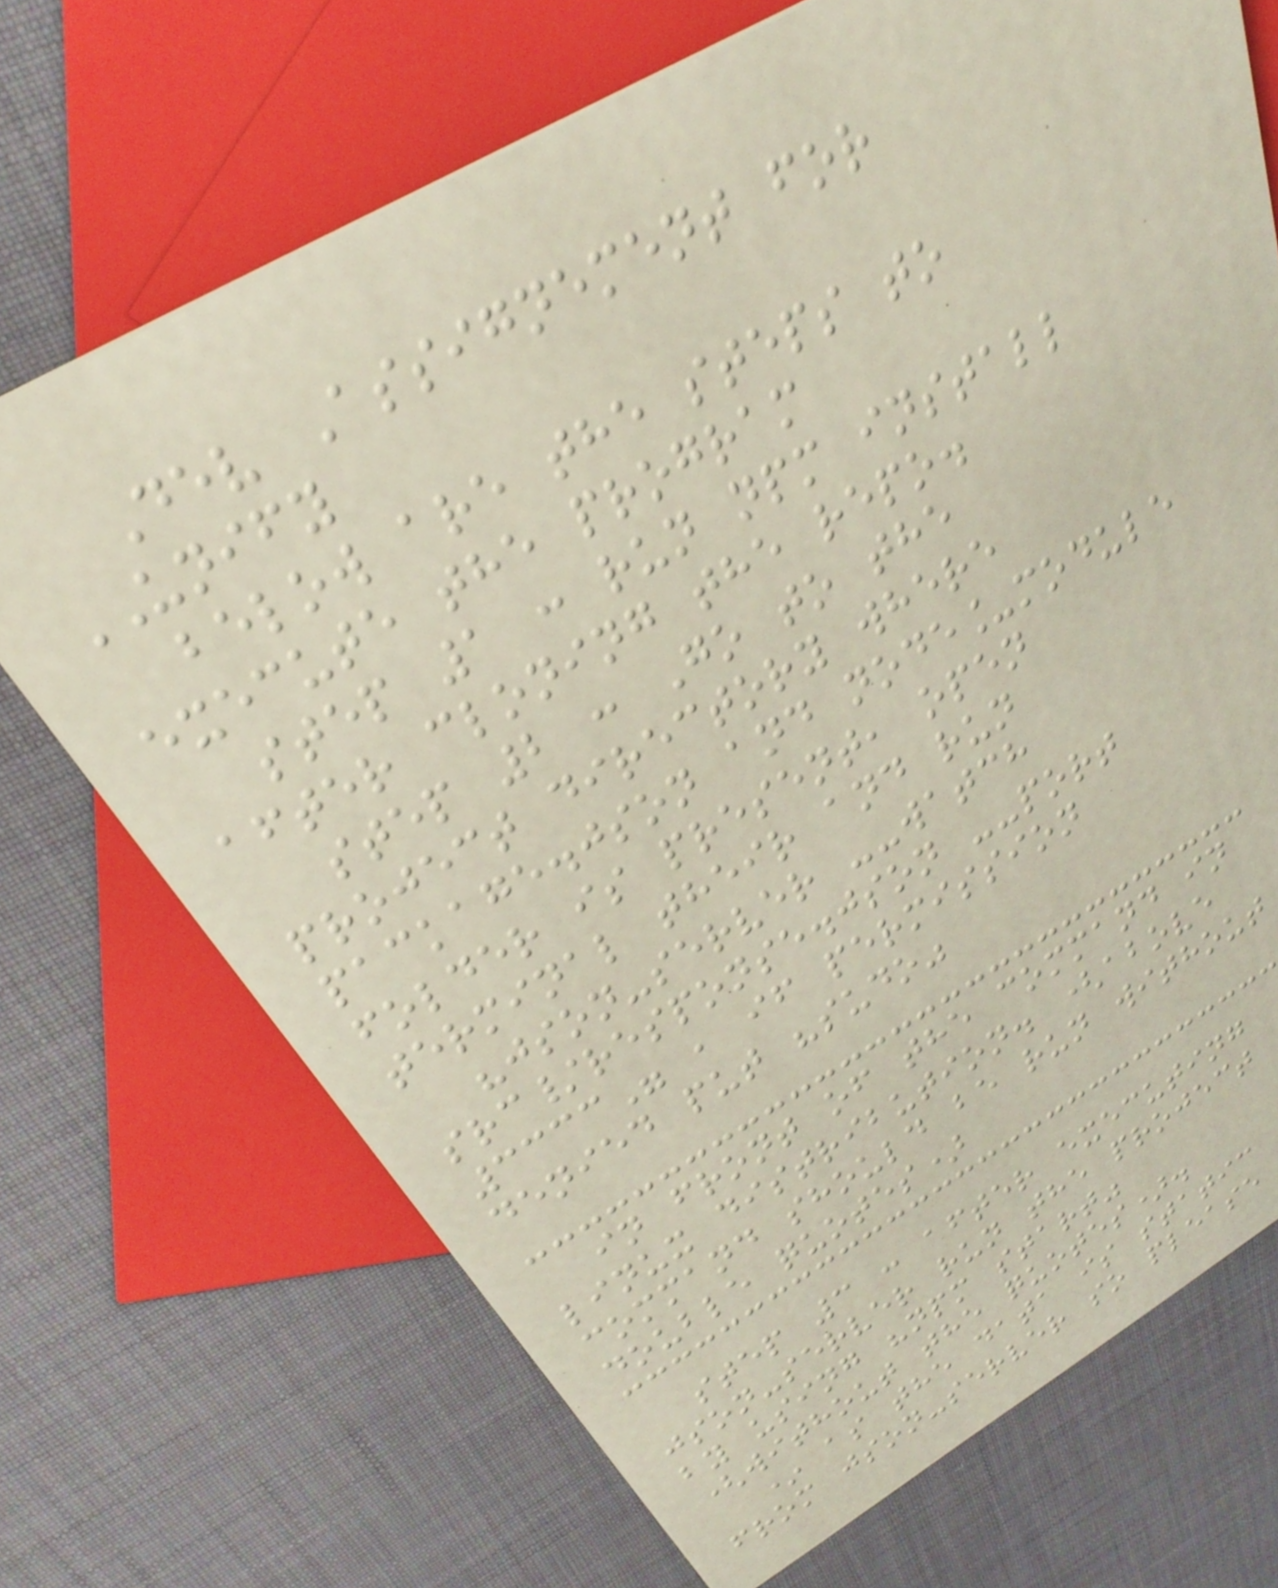Dev Assignement for
UNIFY
below are the steps to
execute the program
step 1 : run npm install
after cloning the repo.
step 2 : Go to the
project directory where
package.json and node_module
folder is present, open
terminal their and run
"json-server --watch
src/response.json --port
3333" , if permission
denied put "sudo"
in front of the command in
linux distribution. (above
command should be run without
double quotes)
step 3 : after executing
json-server run the project
by using "npm start"
(without the quotes).
* as the data is static
from json-server so please
